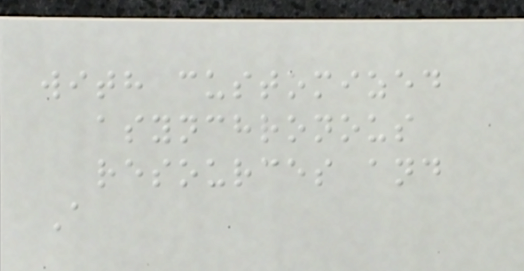with customized
asynchronous
resources and
A
